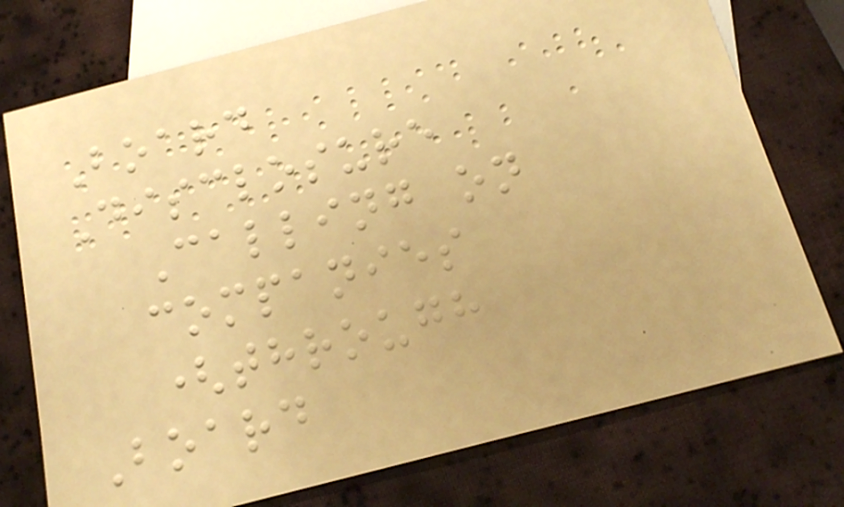Board
Disclosure
Calling on
companies
(through
Board
